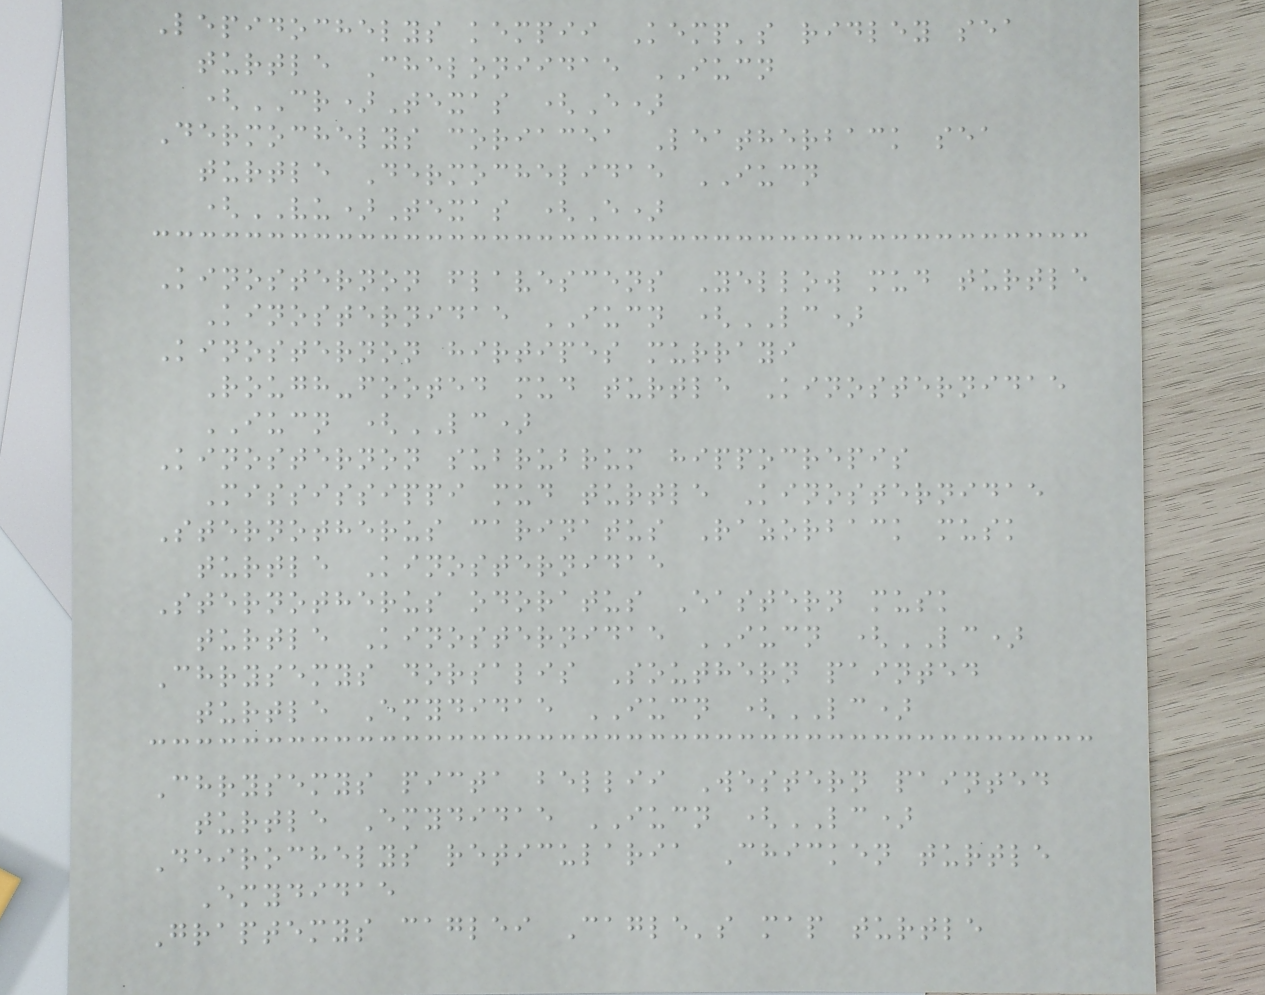Lepidochelys kempii Kemp's ridley sea
turtle Cheloniidae IUCN
(CR)Texas (E)
Dermochelys coriacea Leatherback sea
turtle Dermochelidae IUCN
(VU)Texas (E)
Kinosternon flavescens Yellow mud turtle
Kinosternidae IUCN (LC)
Kinosternon hirtipes murrayi
Rough-footed mud turtle Kinosternidae
IUCN (LC)
Kinosternon subrubrum hippocrepis
Mississippi mud turtle Kinosternidae
Sternotherus carinatus Razorback musk
turtle Kinosternidae
Sternotherus odoratus Eastern musk
turtle Kinosternidae IUCN (LC)
Chrysemys dorsalis Southern painted
turtle Emydidae IUCN (LC)
Chrysemys picta bellii Western painted
turtle Emydidae IUCN (LC)
Deirochelys reticularia Chicken turtle
Emydidae
Graptemys caglei Cagle's map turtle
